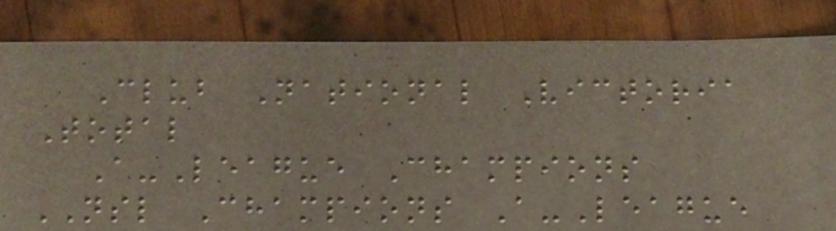Club National Victoria
Total
A-League Champions
NSL Champions A-League
